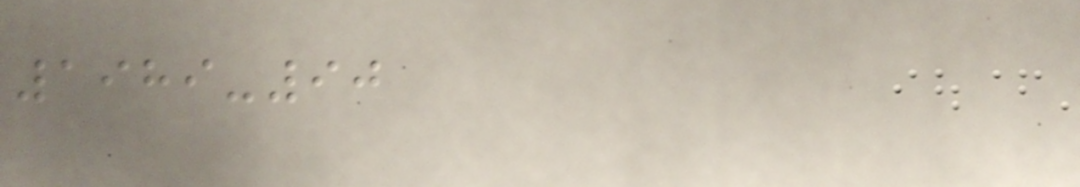1989-90
